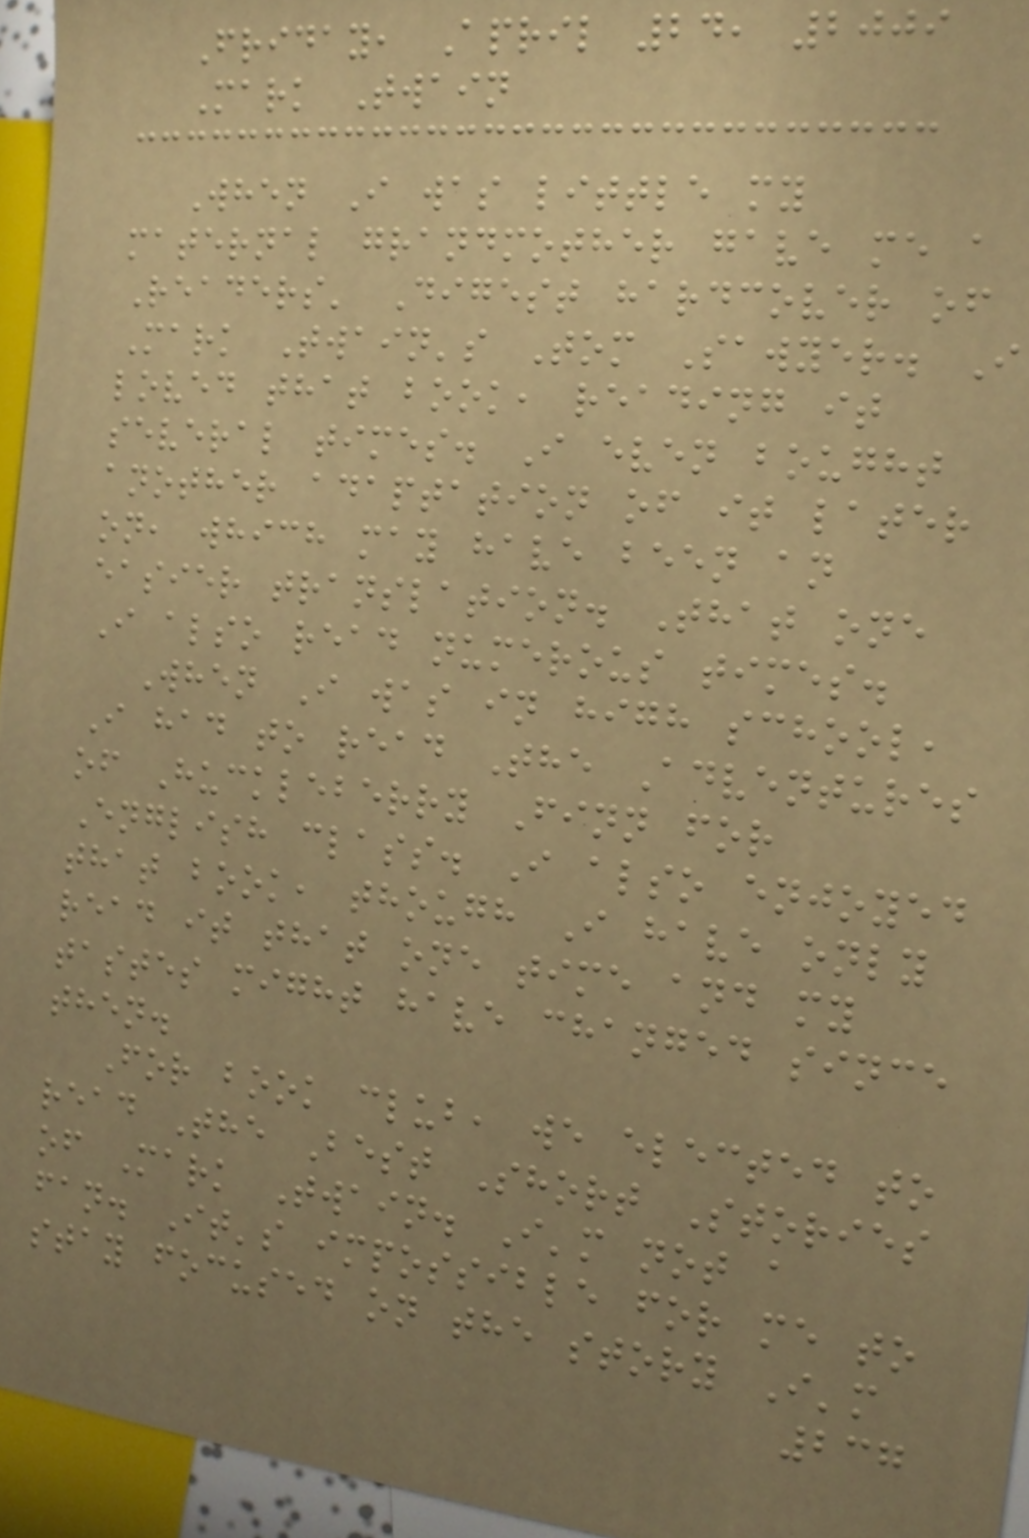Friday, April 24, 2009
Mark Twain
When I was little my
maternal grandmother gave me a
Readers' Digest hardcover of
Mark Twain's Tom Sawyer. I
loved that book, reading it
several times. I even bought
another adaptation of it later
on, which may have been an
easier translation. That one
I also read numerous times.
When I was in high school,
I had to read The Adventures
of Huckleberry Finn for
English class. I also enjoyed
that book, though I have only
read it that one time and my
tastes might have changed since
then.
For book club, we elected to
read The Best Short Stories
of Mark Twain. I'm not a
fan. It's impossible for me to
stay focused on the story I'm
237
